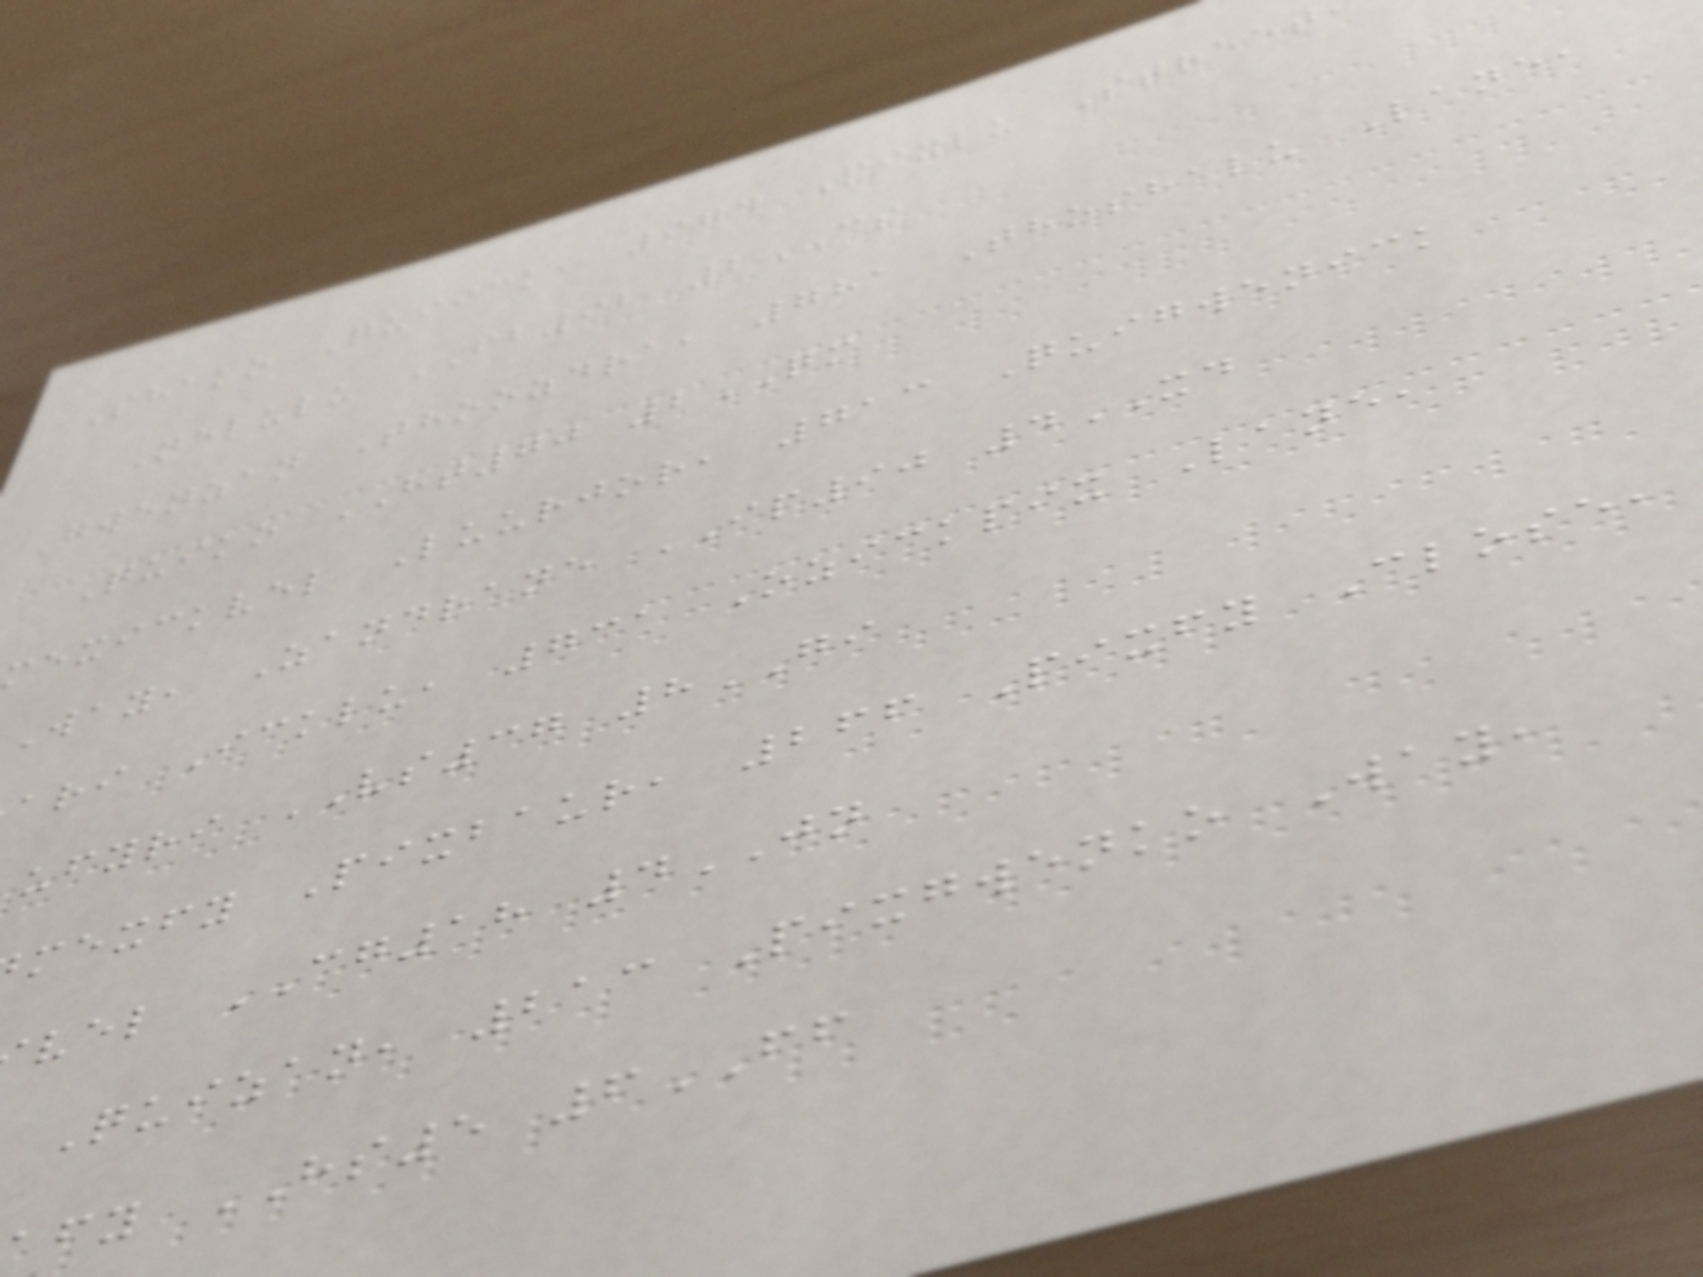Shako Quiick, 974 Pixlu Street
Nelulu FB92 2CS
Gwenzan Thoozdra, 781 Thoshalu Lane,
Quiko HT70 2QM
mexickvel Luurjor, 713 Quigwenick
Way, Zandrane IP90 4XD
ari Icklu, 731 Ozickpix Lane,
ufyri VS37 8GI
mexfy Pixbaur, 266 Pixfy Close,
vel CG18 4JN
Quizan, 213 Pixgwenko Way,
afy HS5 6FF
